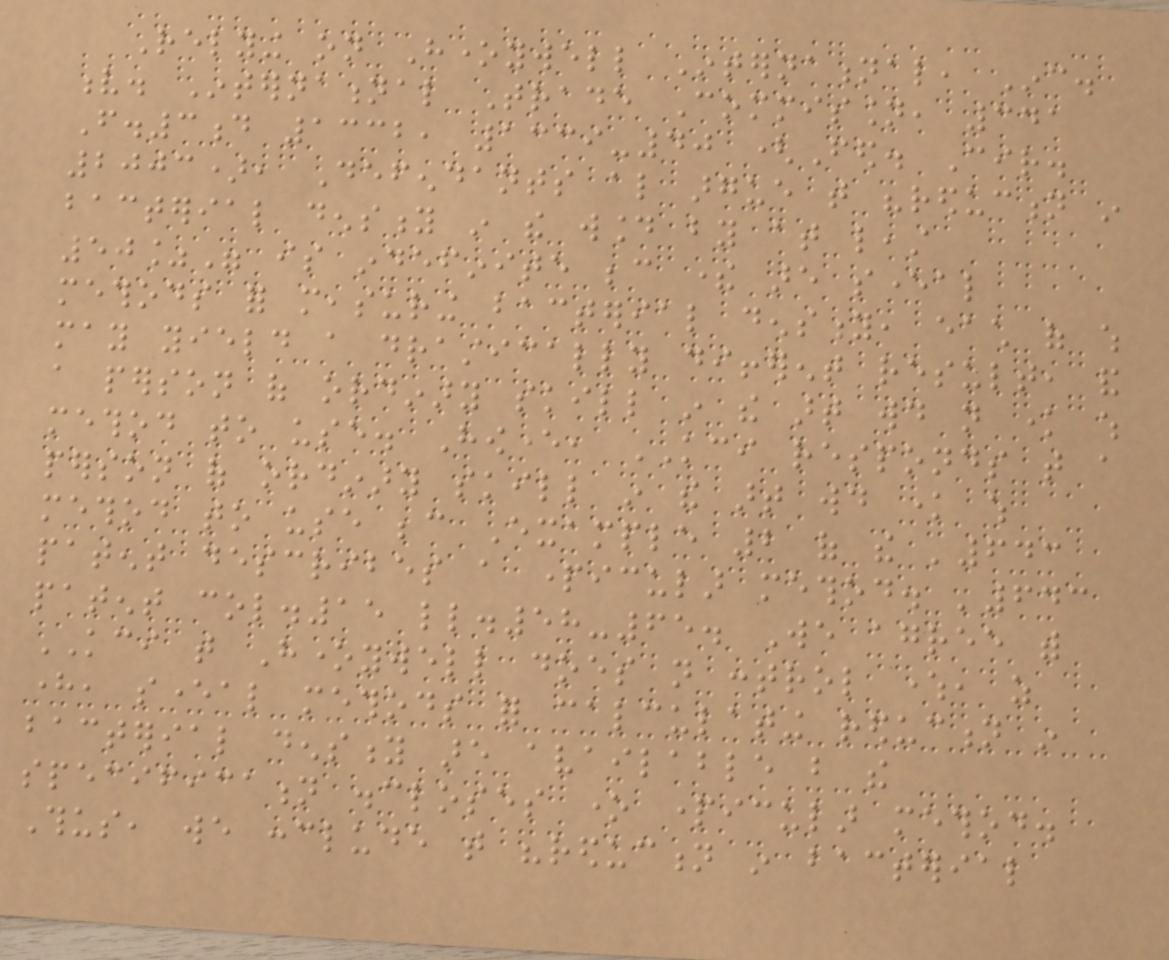Relying on Honeywell International, Inc.
v. International Trade Commission, 341
F.3d 1332, 1339-40 (Fed. Cir.
2003), Defendants also argue that "reduction in
bacterial density in the wound by at least
50%" is indefinite because there are several
methods for measuring bacterial density, each of which
may yield a drastically different result, and
a person of ordinary skill in the art would not know which
method to use. However, KCI responds that a
person of ordinary skill in the art would know which
method to use because Example 2 of the '643
patent describes a particular method. '643
patent col.15 ll.58-65. We agree with
KCI that Honeywell does not control where, as
here, several methods for calculating reduction in
bacterial density are available but the
specification discloses one particular method.
Thus, we conclude that "reduction in bacterial
